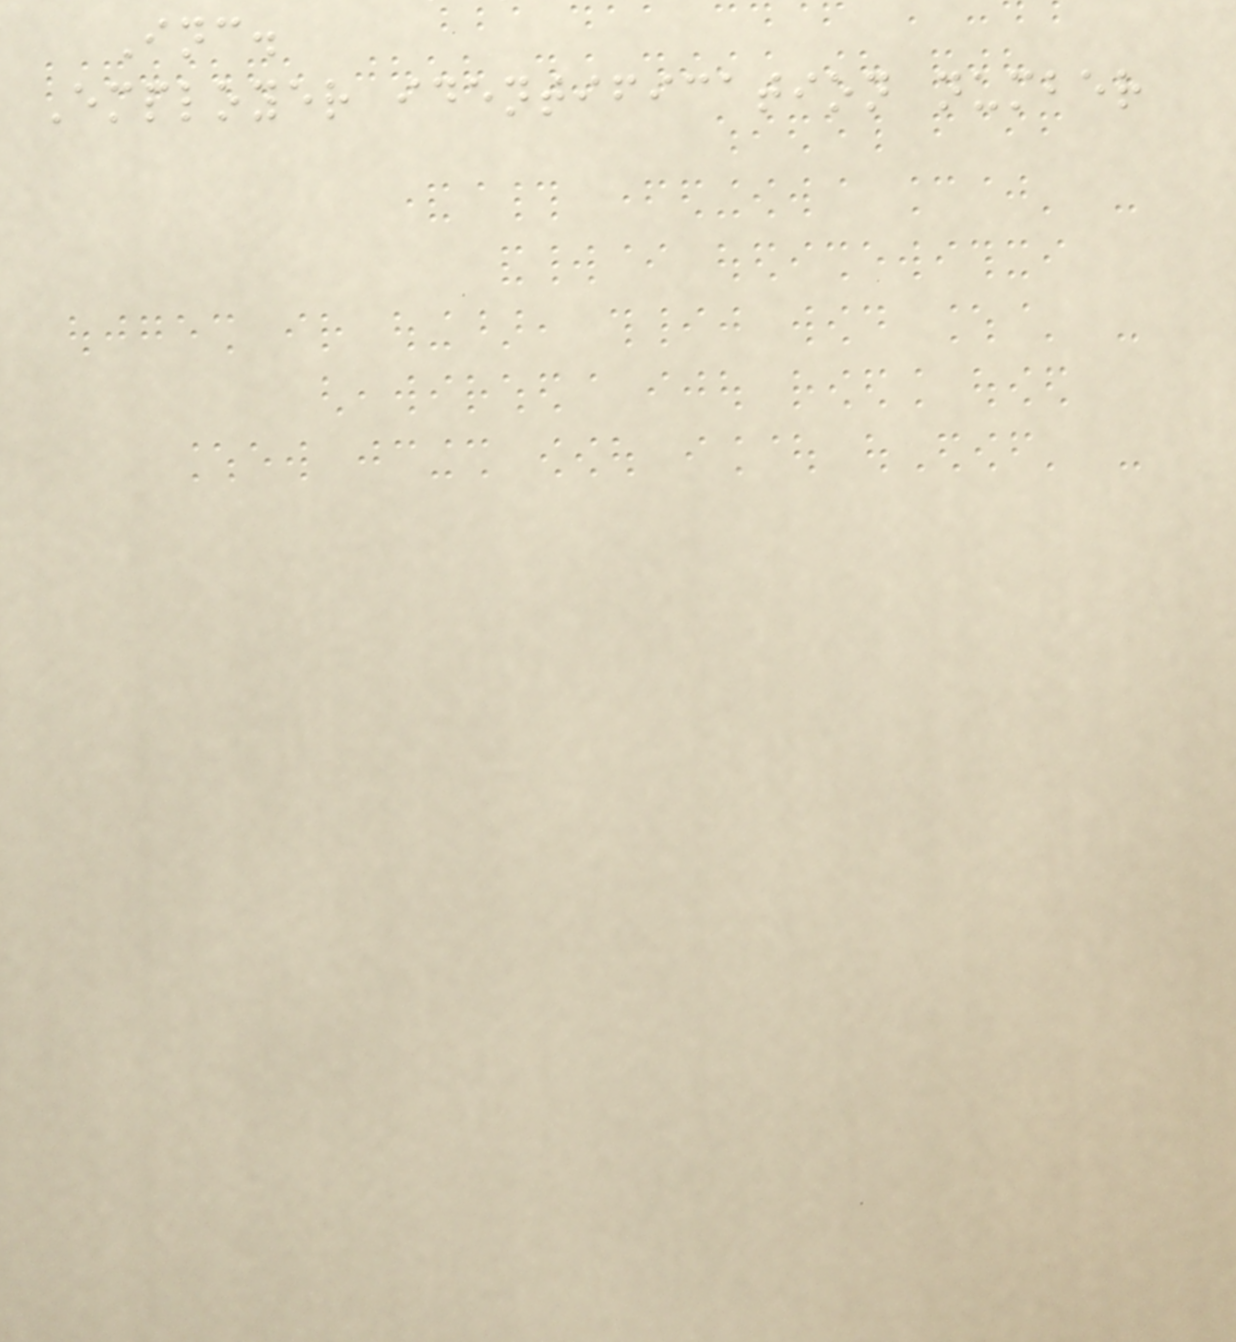Inc.
Employer identification number
